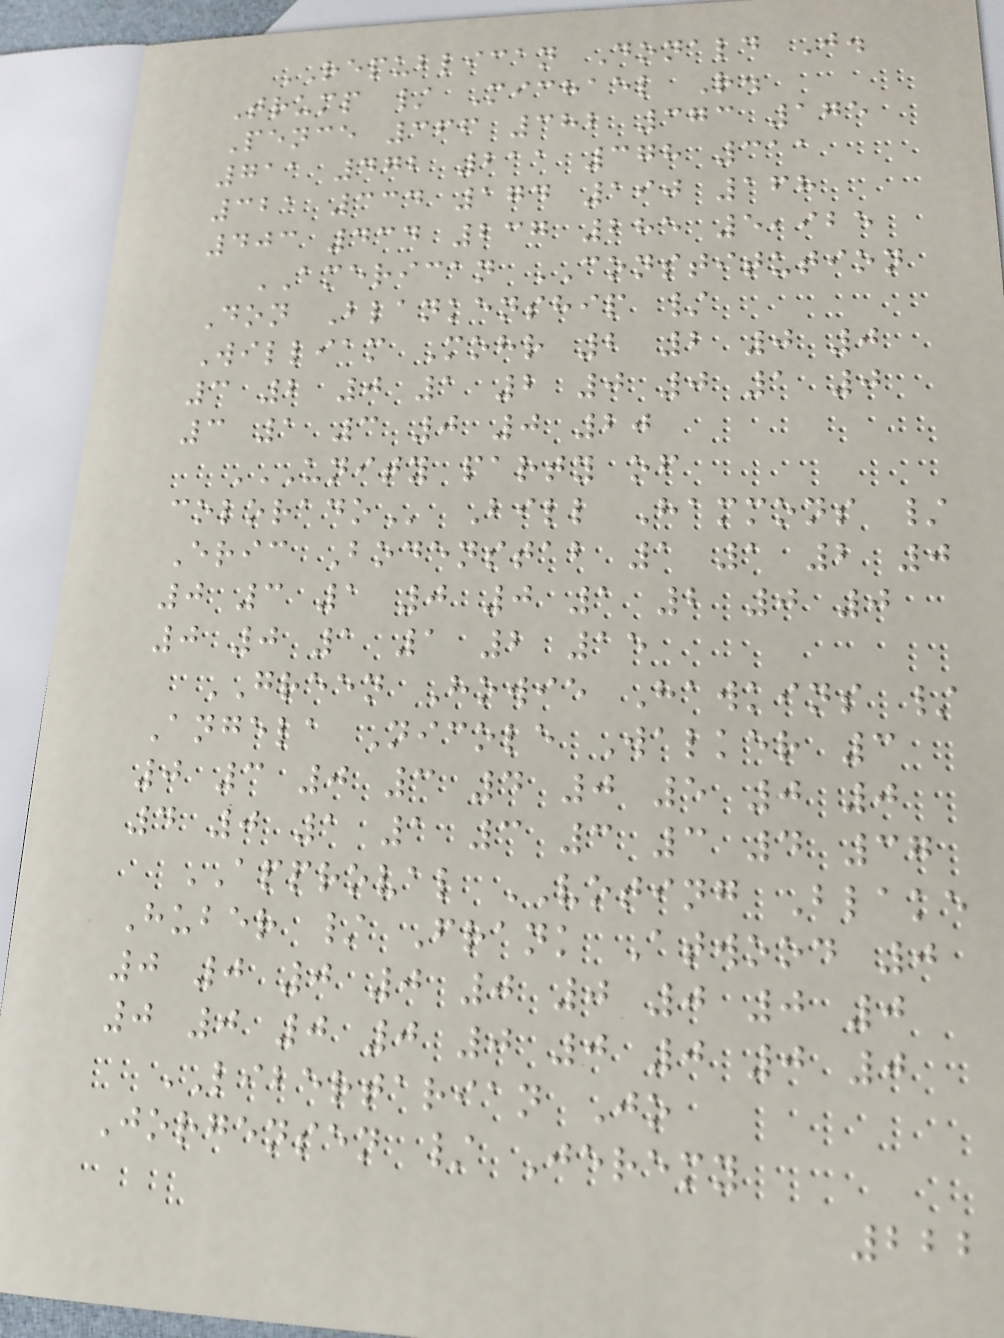REPUBLICAN Donald J.
Trump / Michael R.
Pence 366 382 373 175
711 472 211 378 311
321 334 174 190 168
403 434 237 285 5,925
AMERICAN CONSTITUTION
Don Blankenship /
William Mohr 2 2 0 0
3 2 0 1 2 0 0 1 0
3 1 3 0 0 20
UNITY PARTY OF
COLORADO Bill Hammons /
Eric Bodenstab 1 1 2 0
0 3 1 0 0 1 2 0 0
0 0 1 1 2 15
GREEN Howie Hawkins /
Angela Nicole Walker 3
0 3 0 3 4 0 5 0 0
4 0 1 1 3 3 3 4 37
APPROVAL VOTING Blake
Huber / Frank Atwood 0
0 0 0 0 0 0 0 0 0
0 0 0 0 0 0 0 0 0
LIBERTARIAN Jo
Jorgensen / Jeremy
222
